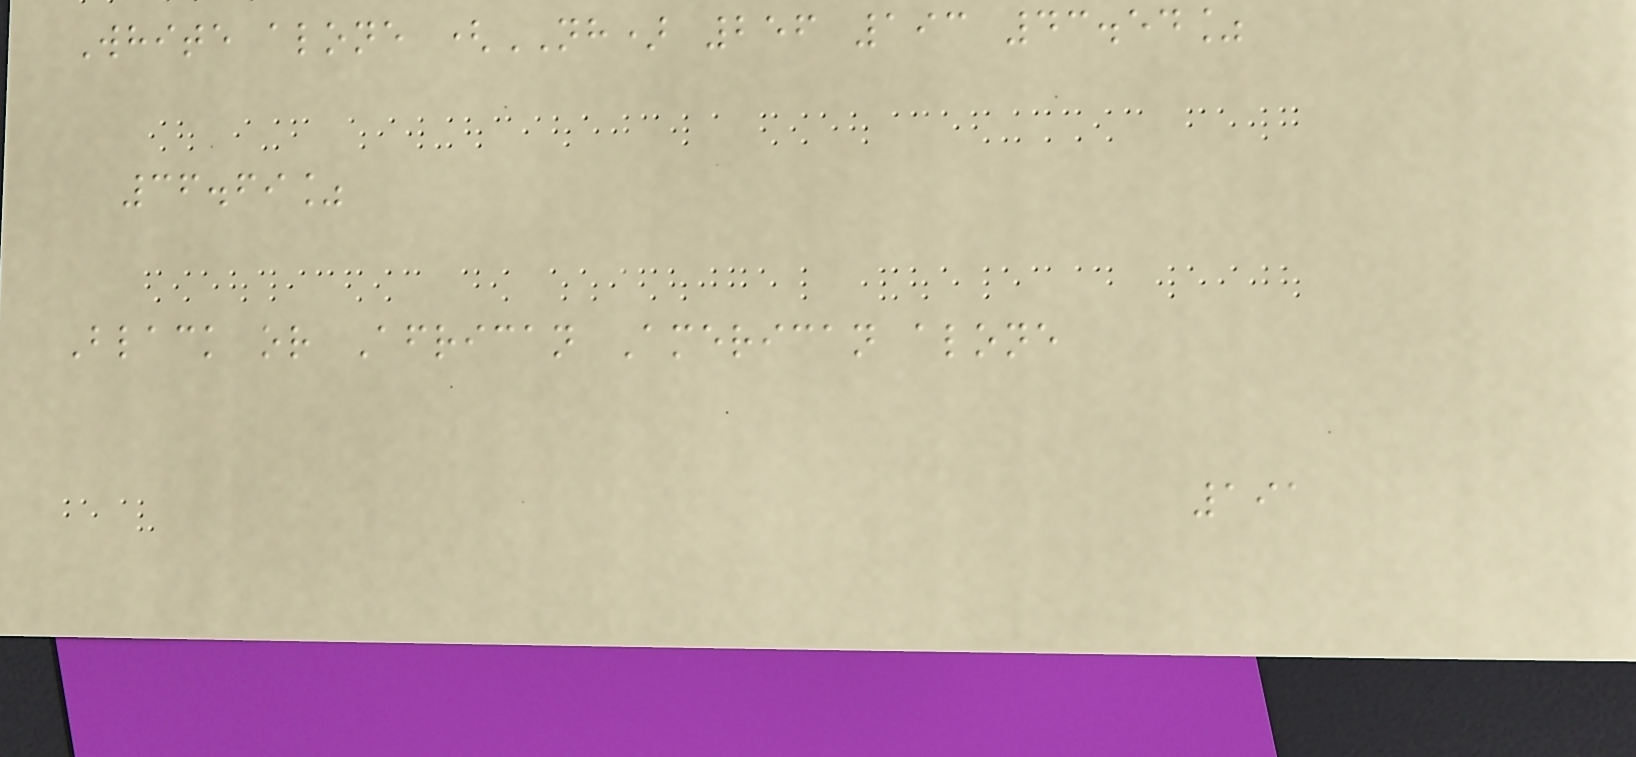White alone (NH) 256 193 43.54%
36.69%
Black or African American alone
191
